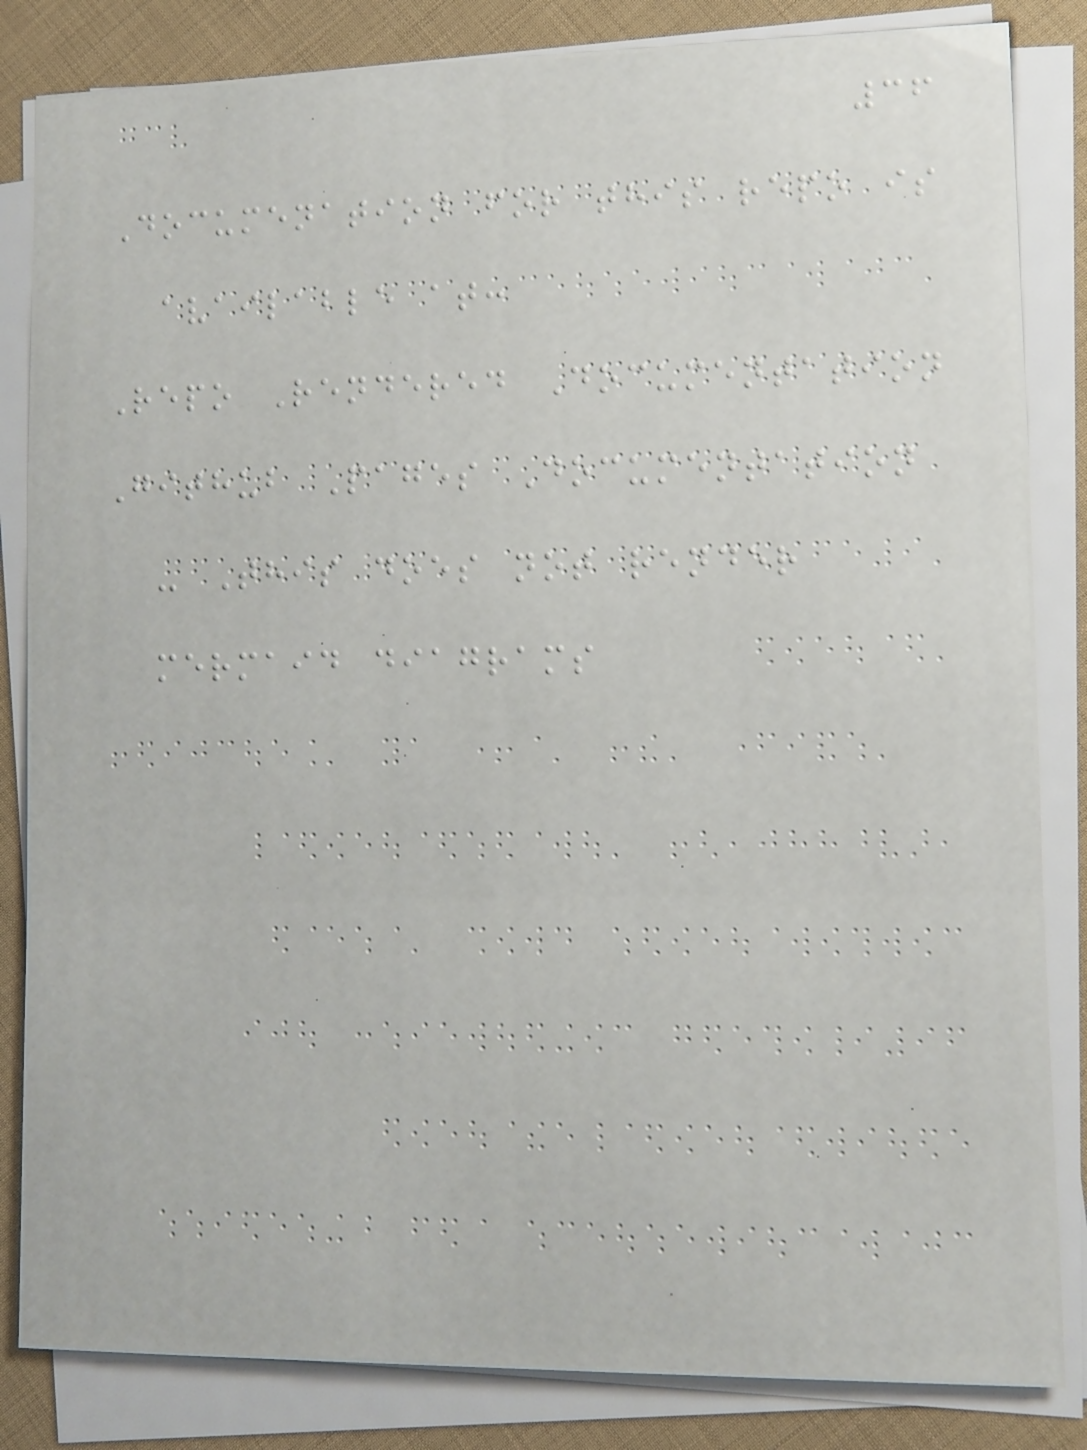36
Documenation for this repo is
available at:
Repo Rendered Documentation
Github Pages Documentation
- This does not render
mermaid diagrams
